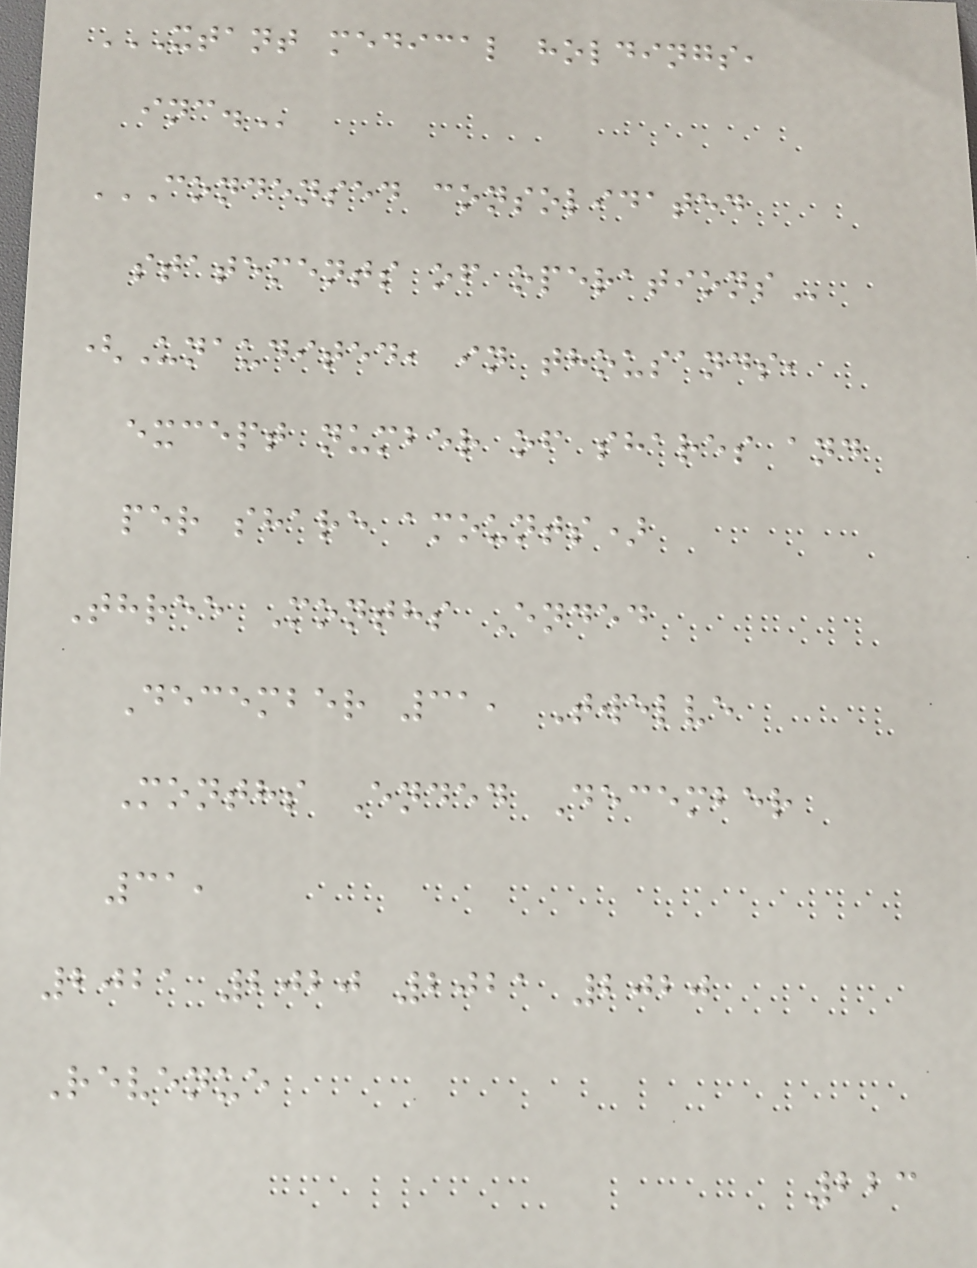XTANT MEDICAL HOLDINGS,
INC.
CONDENSED CONSOLIDATED
STATEMENTS OF OPERATIONS
(Unaudited, in thousands,
except number of shares and
per share amounts)
Three Months Ended
December 31, Twelve
Months Ended December
31,
2021 2020 2021 2020
Revenue
223
